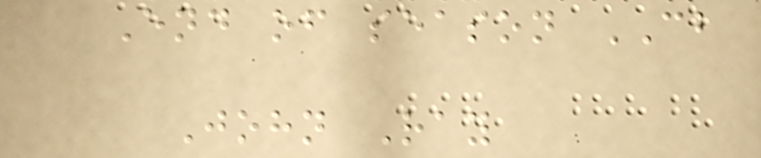End of season CB
John Ray
